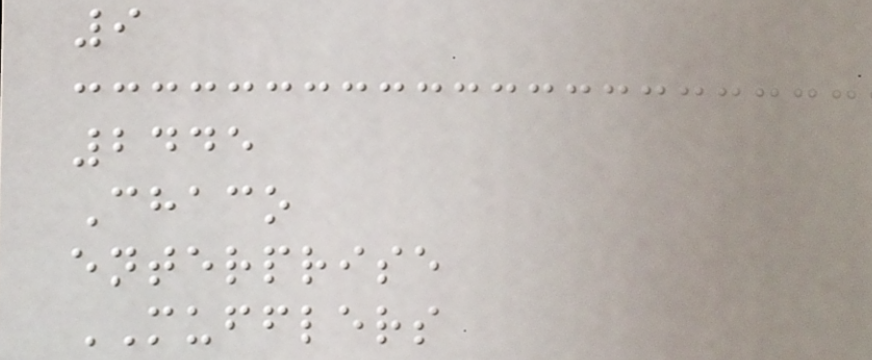9
2445
Chaco
enterprise
MUFFLERS
